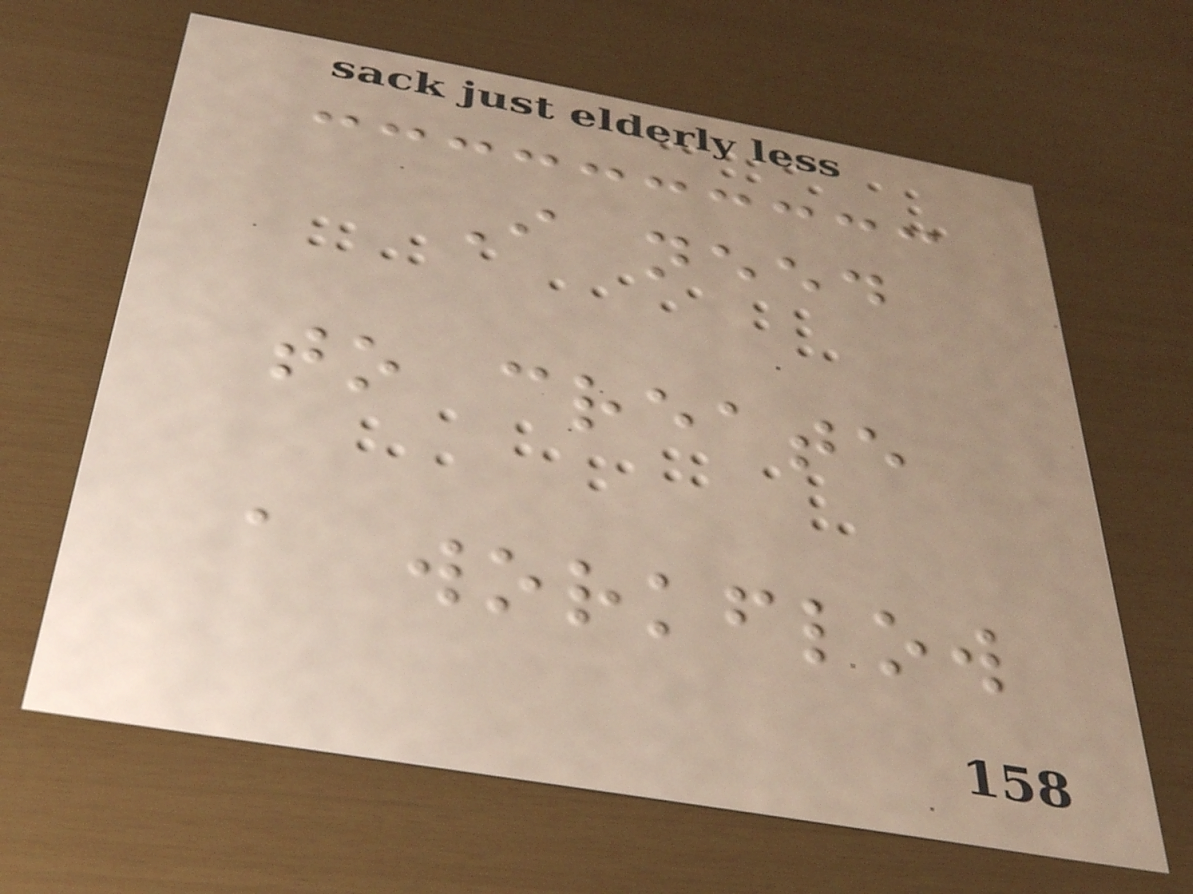I need
to create
a workflow
